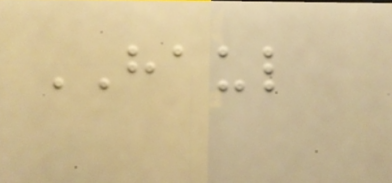HAUL
